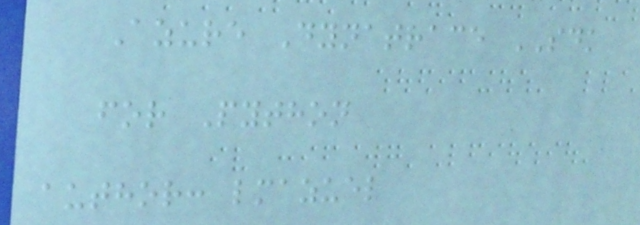Azure Dynatrace SDK
for Python
author: lmazuel
